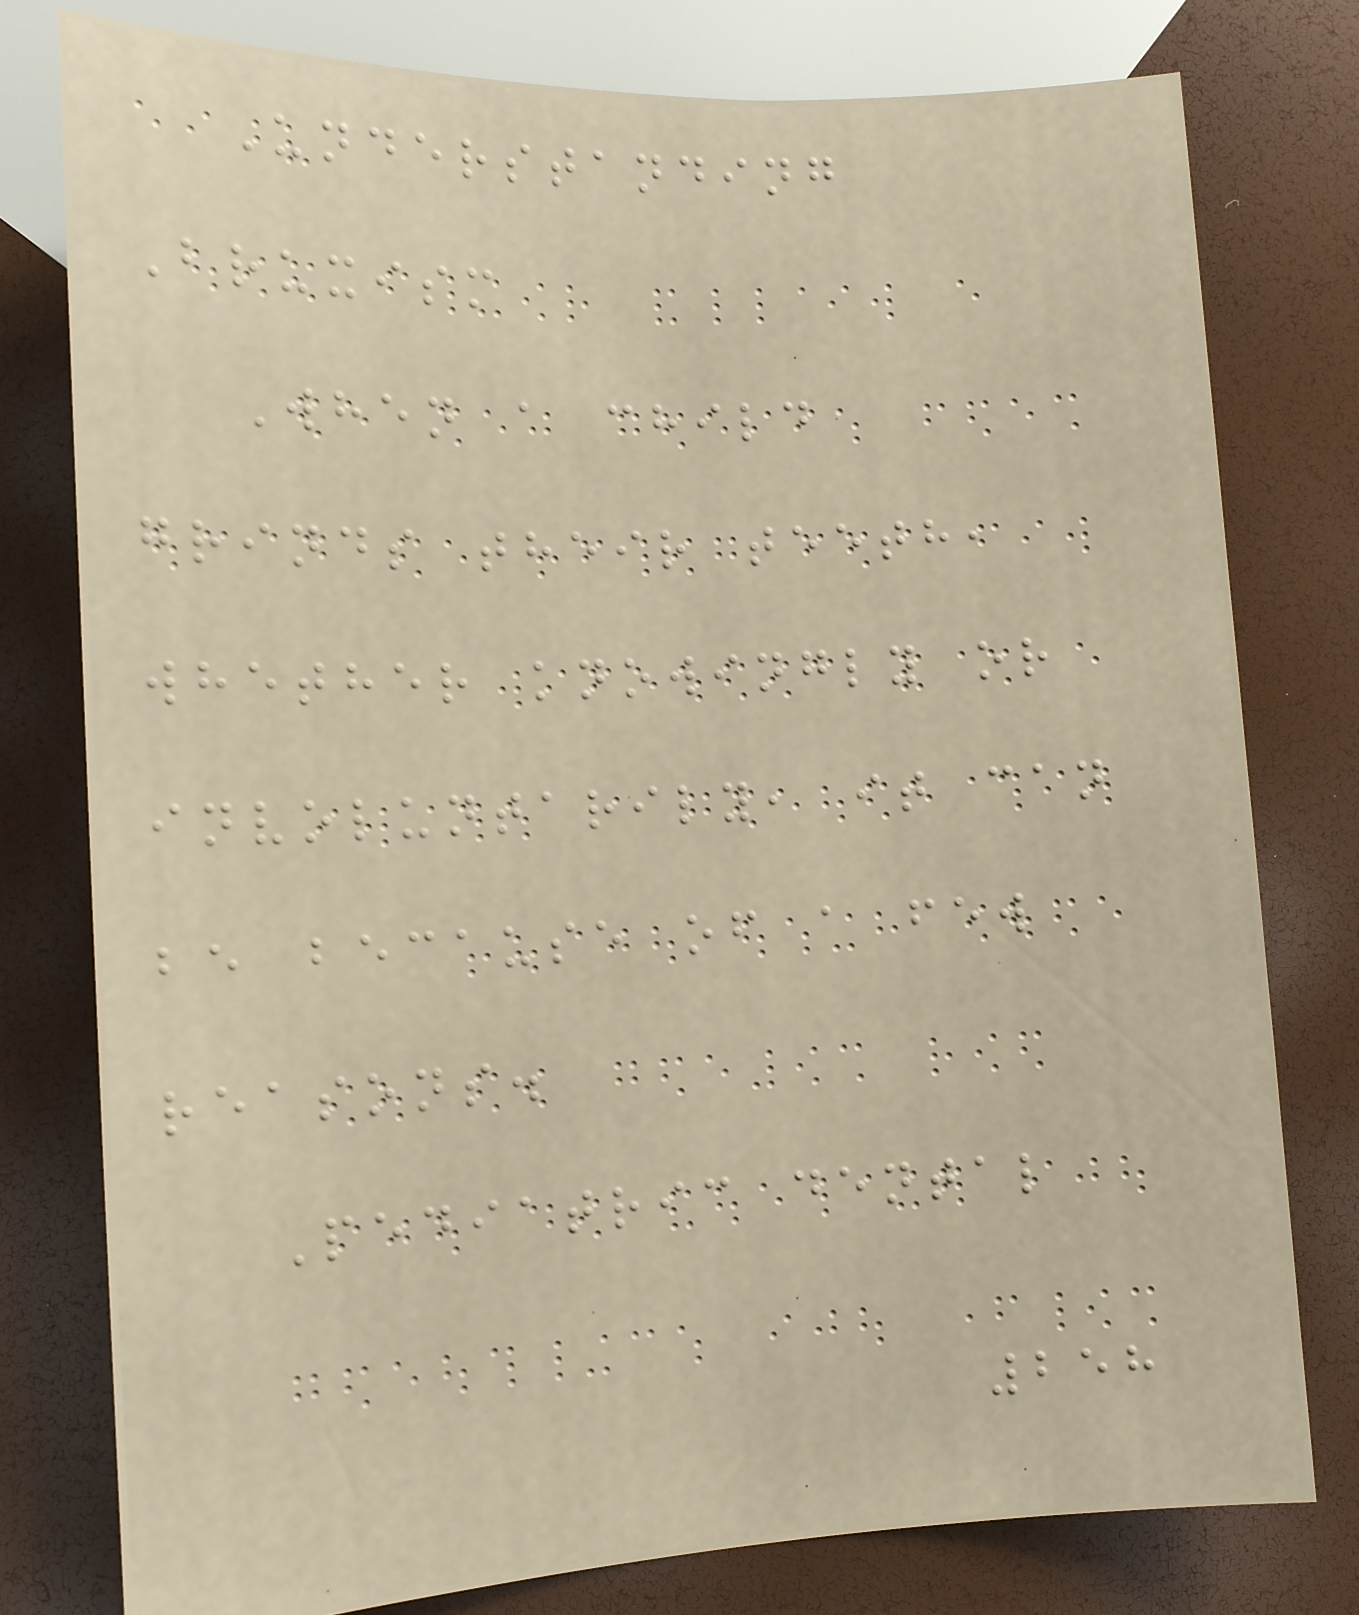Understanding
Bruxism
When a child
grinds their teeth,
whether knowingly or
involuntarily, it can
be because of a few
reasons.
Pediatric dental
258
